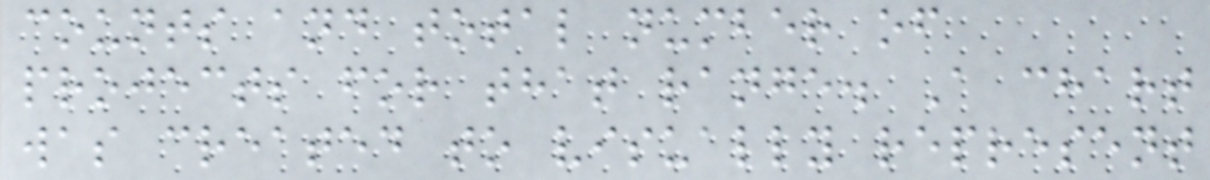counts and total number of
projects for that range. A chart
was created to visually represent
